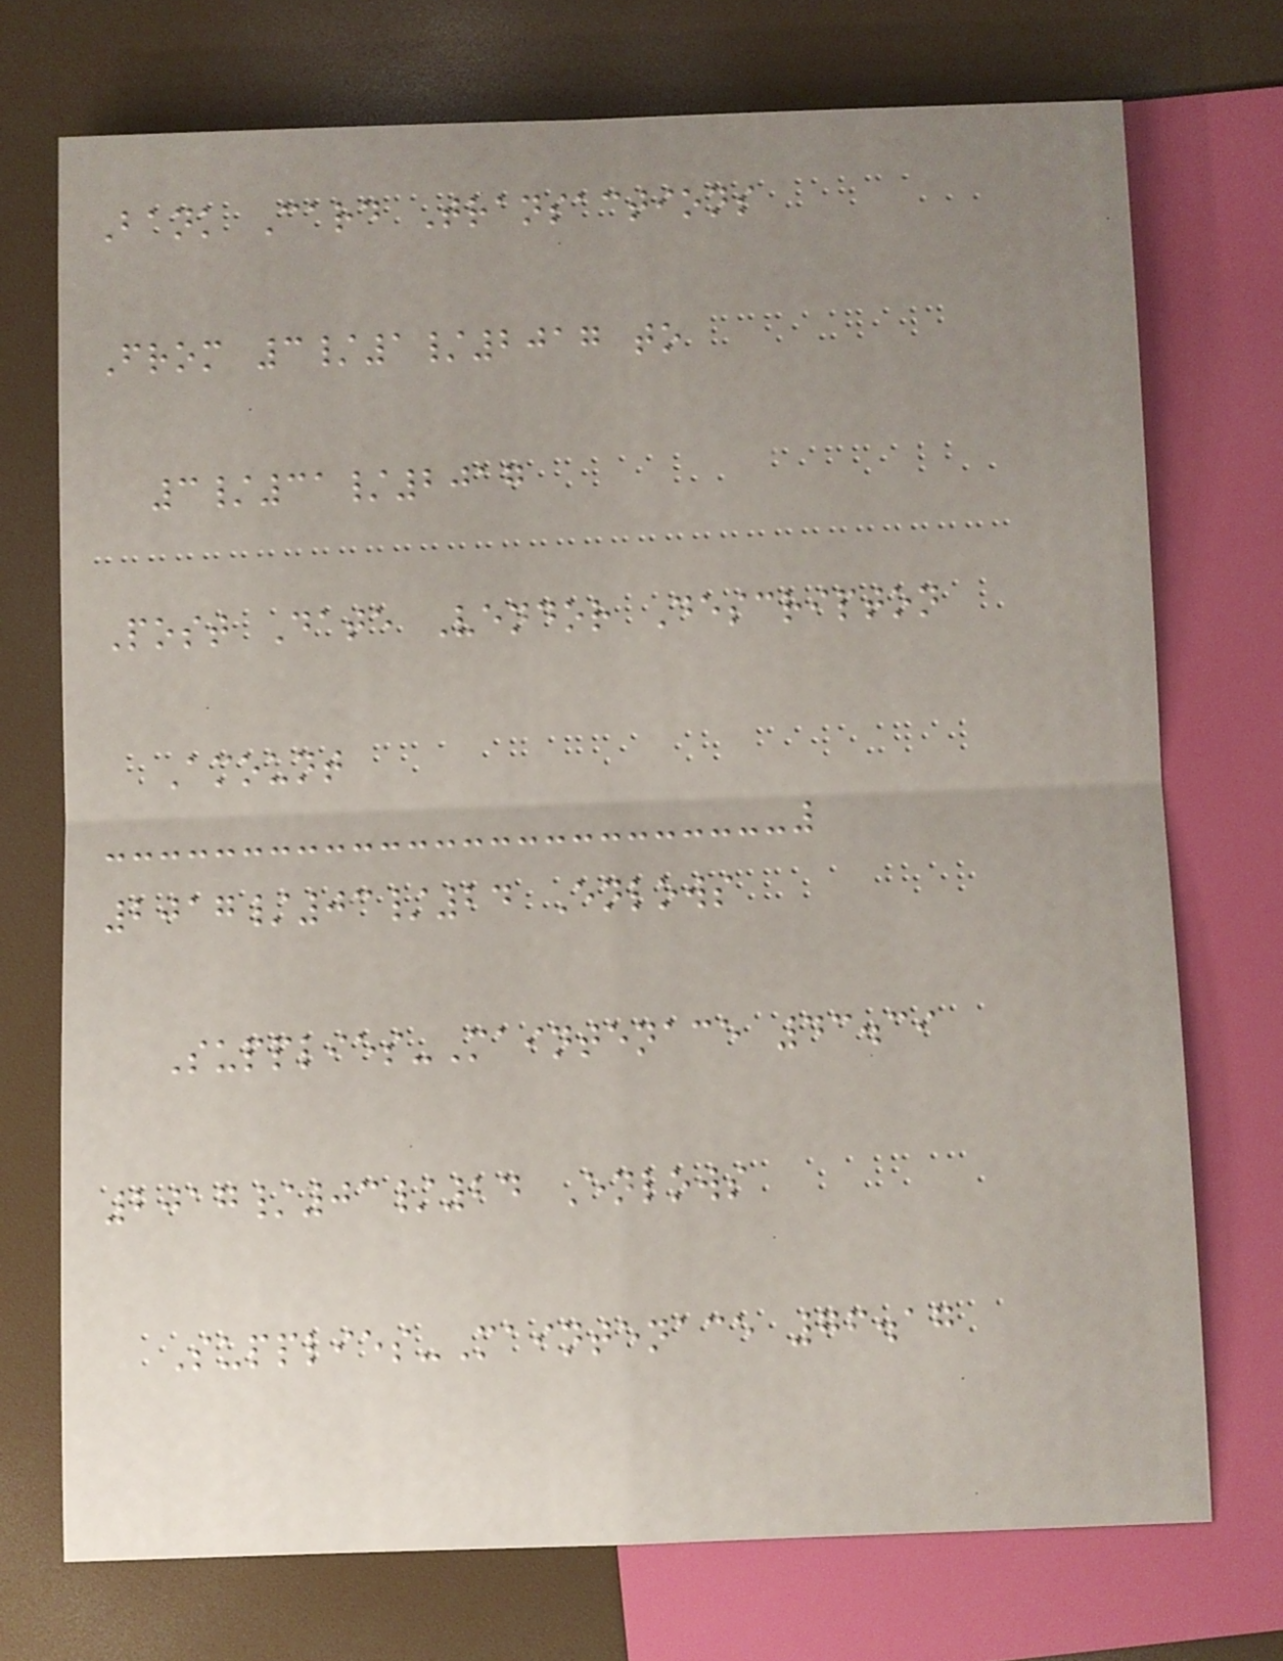Bank Card Transactions
From 3/1/2017 to
3/31/2017
Post Date Vendor Descripton
Amount
2017/03/24 Enlows
Supplies-Maintenace 43.39
2017/03/24 Enlows
Supplies-Maintenace 76.17
